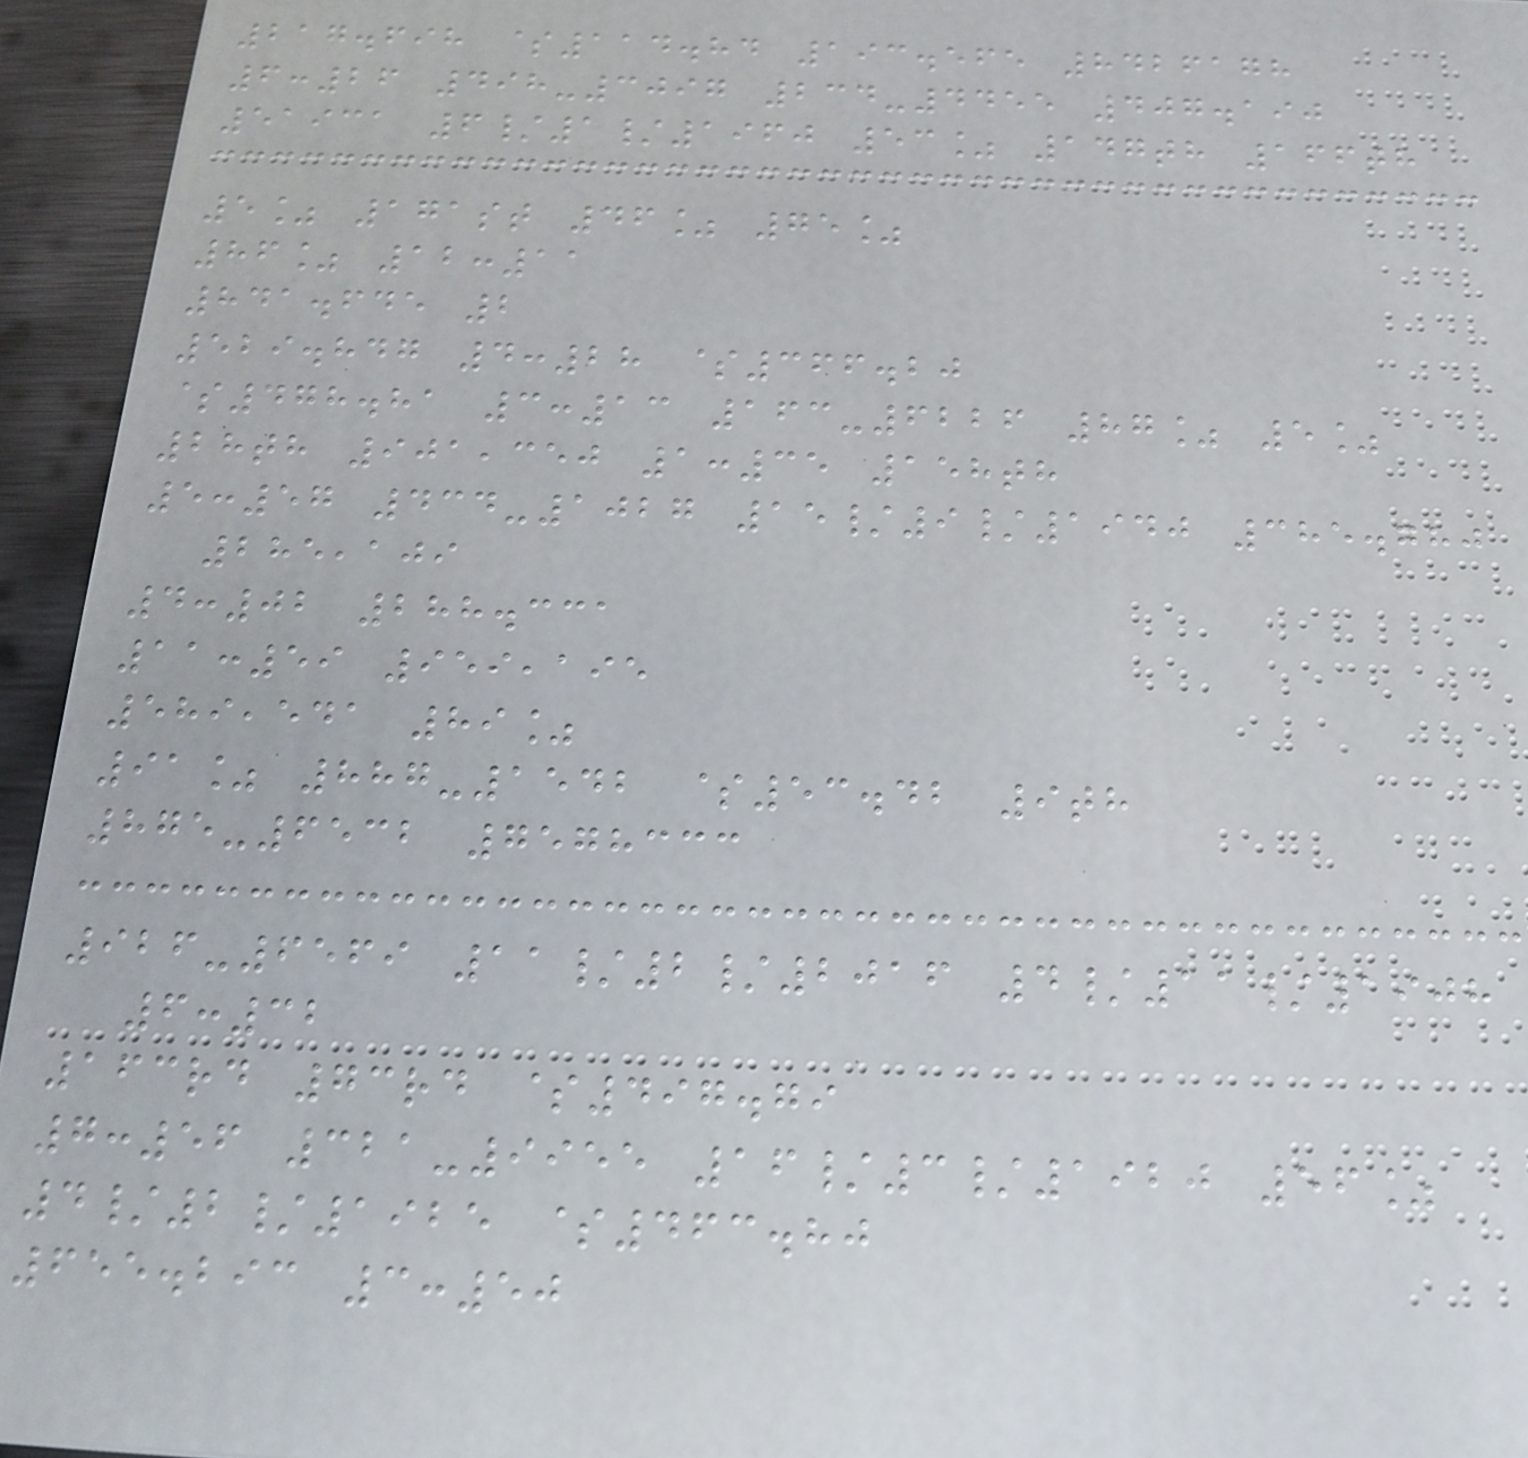217.698 $114.84 193.565 8426178
6:26 498-3097 234-4455 407.190
51931 6/1/1960 53% 147th 166th
5% 171st 46% 75%
86% 12:11
841.645 2
529.847 4:28 $366.20
$478.81 3:13 163-6226 87% 5%
28th 901,350 1:35 158th
5:57 434-1027 15/9/1940 385.780
285,109
4:02 288.331
11:59 959,195
589,541 89%
91% 887-1542 $53.42 9th
875-6532 7578333
926-6569 11/2/2016 4/11/1908
6:32
163rd 73rd $497.79
7:56 321-9955 16/3/1920 56%
4/2/1925 $463.80
655.293 3:50
